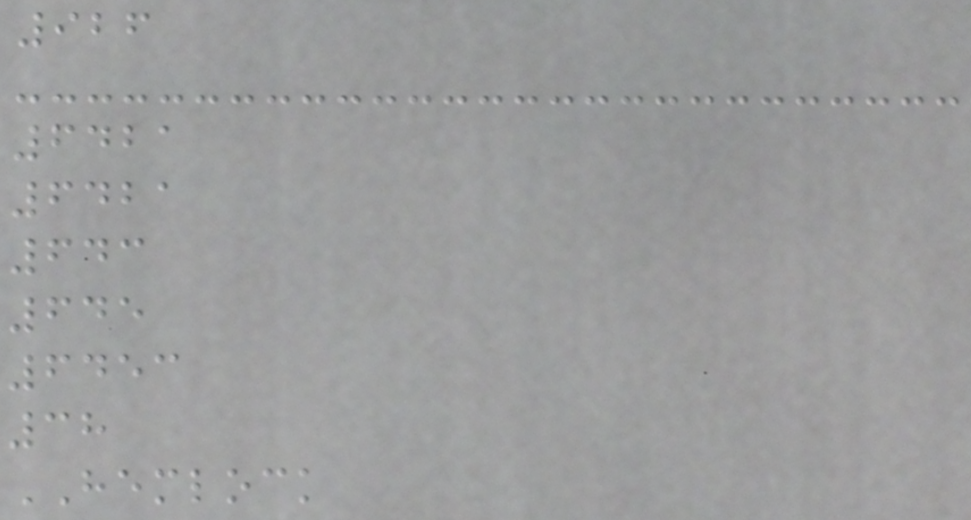926
6421
6421
643
645
6453
38
HEMLOCK
